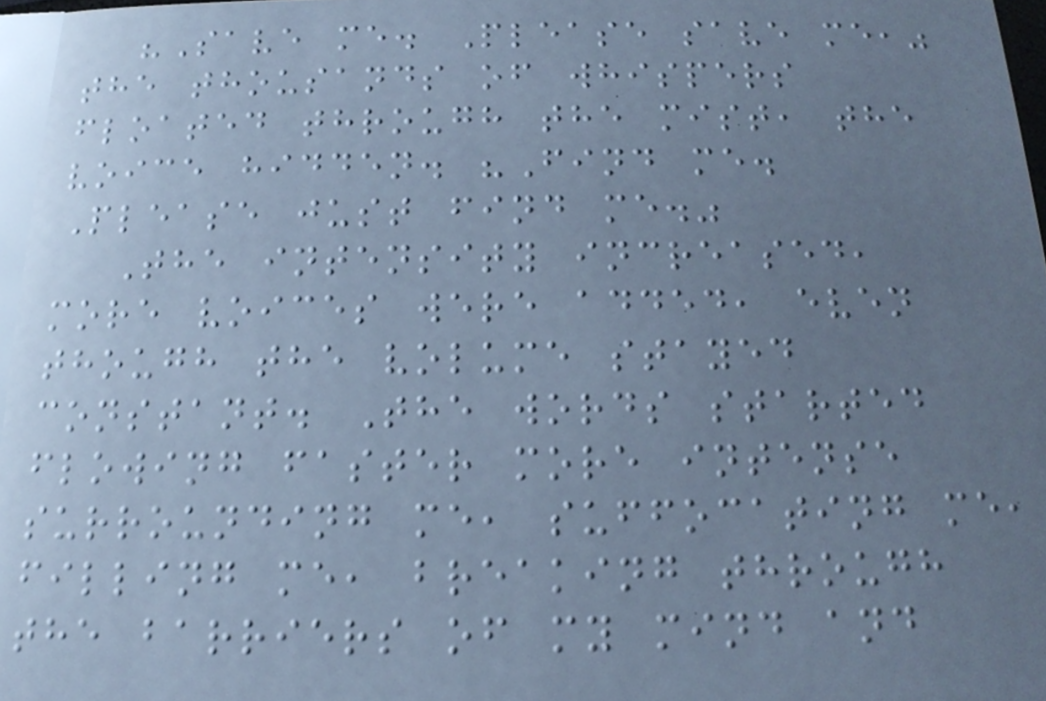"Save me. Please save me,"
the thousands of whispers
floated through the mist, the
voice hidden. "Find me.
Please just find me."
The intensity increased,
more voices were added, even
though the volume stayed
constant. The words started
flowing faster more intense
surrounding me, suffocating me,
filling me, breaking through
the barriers of my mind and
